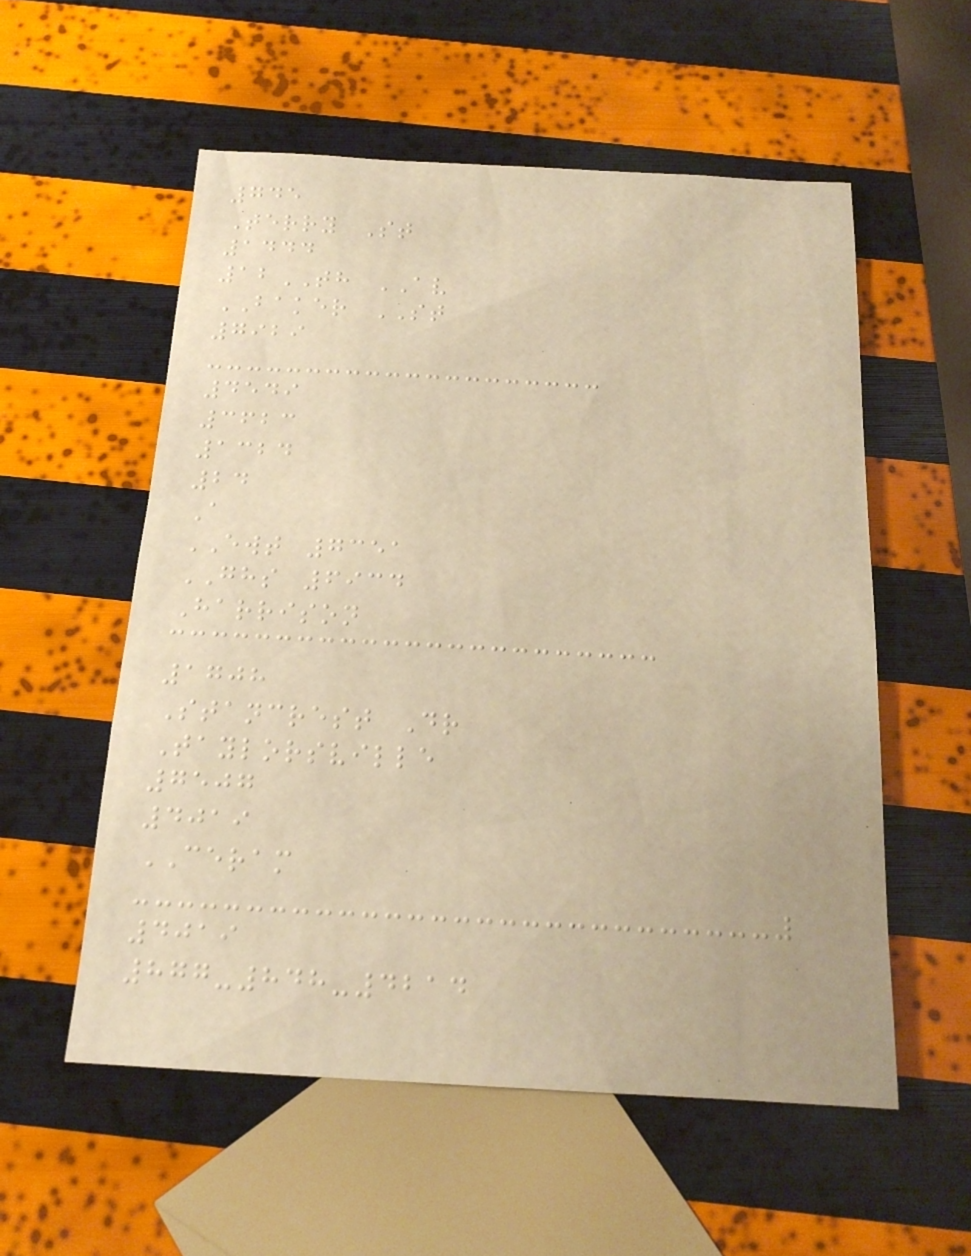745
Terry St
1444
12TH AV
BAKER ST
7929
4549
3623
1324
24
A
EWT 7351
GHS 6934
Harrison
1708
Stancrest Dr
Taylorsville
7507
4019
CERAM
4019
877-848-4214
